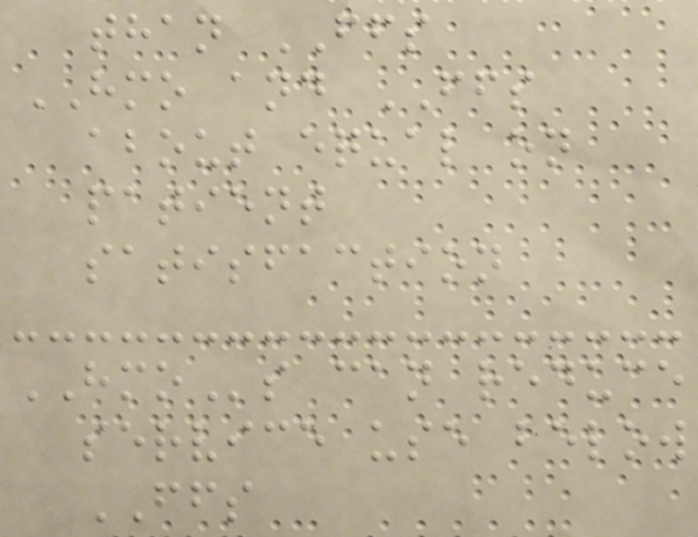than FFS
HMO and FFS
about equal on
patient
satisfaction
HMOs can reduce
service use below
FFS
